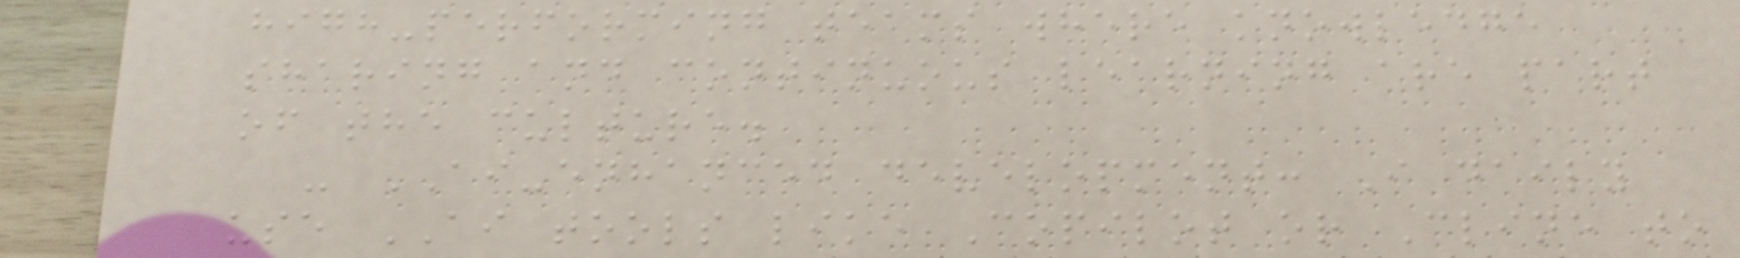high-performing teams where knowledge
sharing and continuous learning are part
of the culture.
- AI-enhanced development: I daily
use AI tools like Copilot or Cline to
